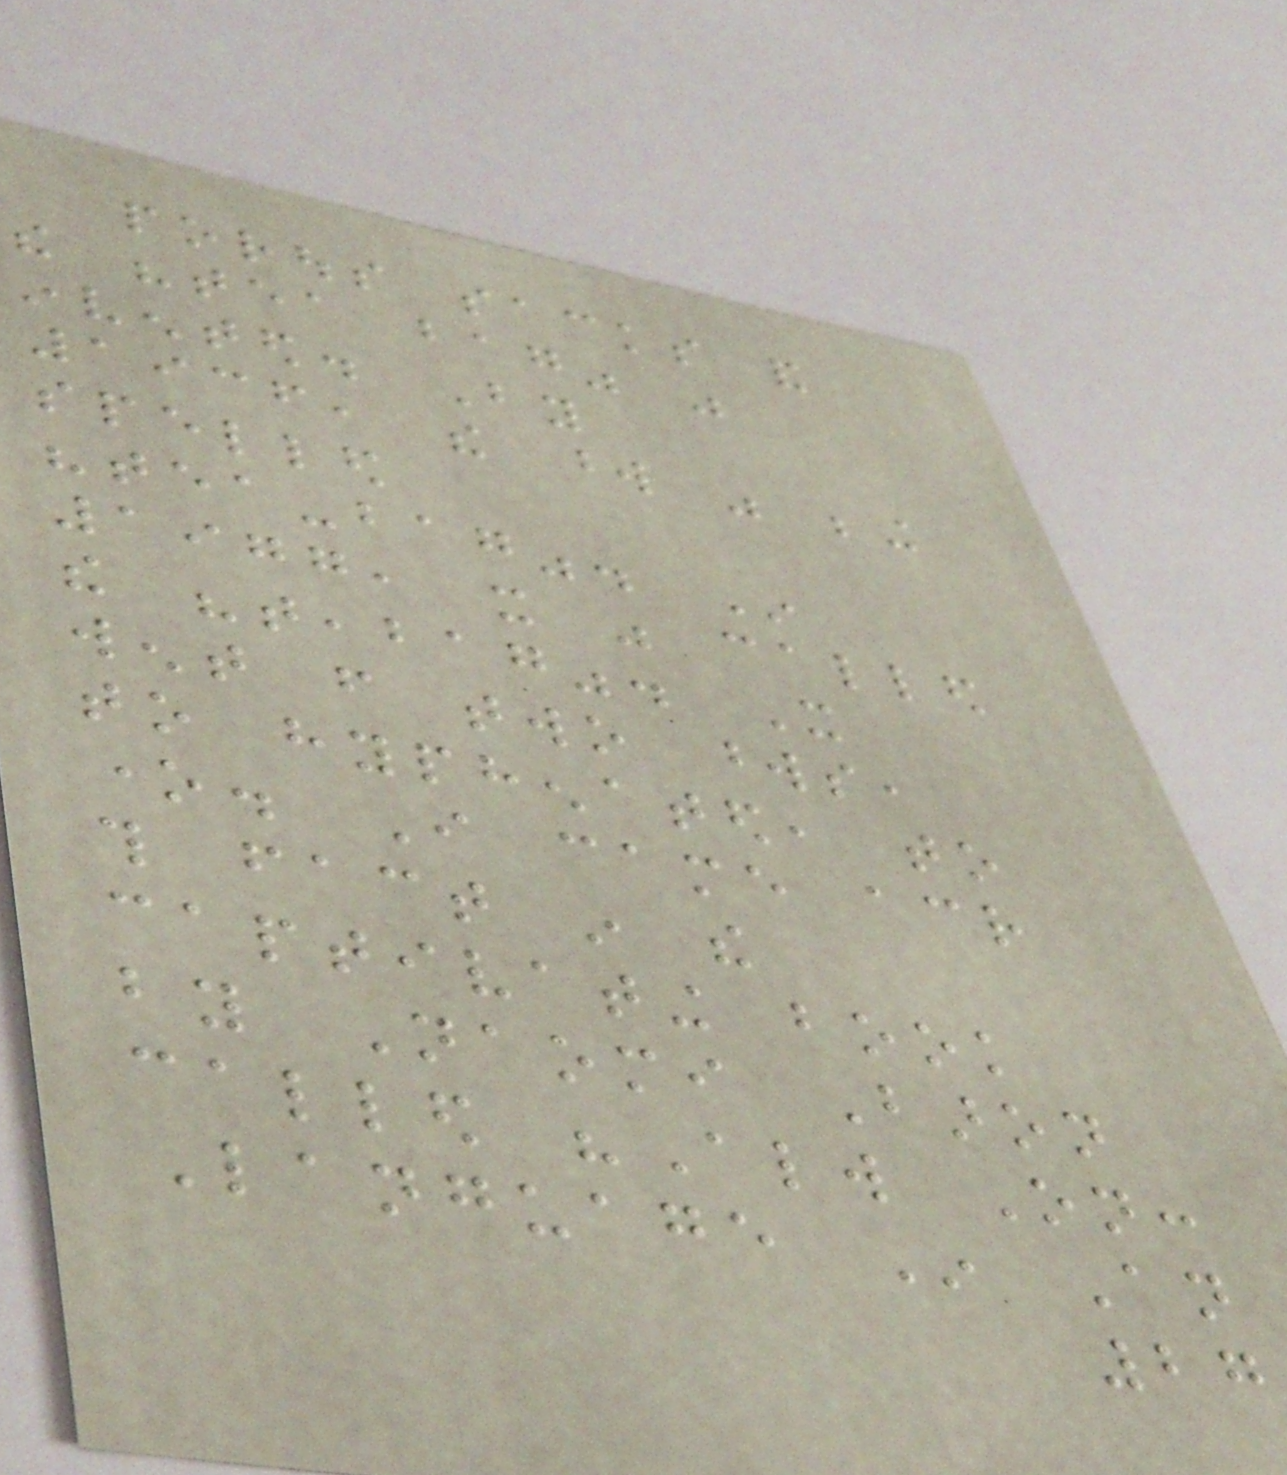porous sacks and
the "tea bag" was
invented. By
1936, the word was being
spelled
"tea-bag". In
1977, it was called
the "teabag". It
went from two words,
to hyphenated, to
one. I came across
this fact in the
captivating book
by Naomi Baron
called "Always On:
Language In An
27
